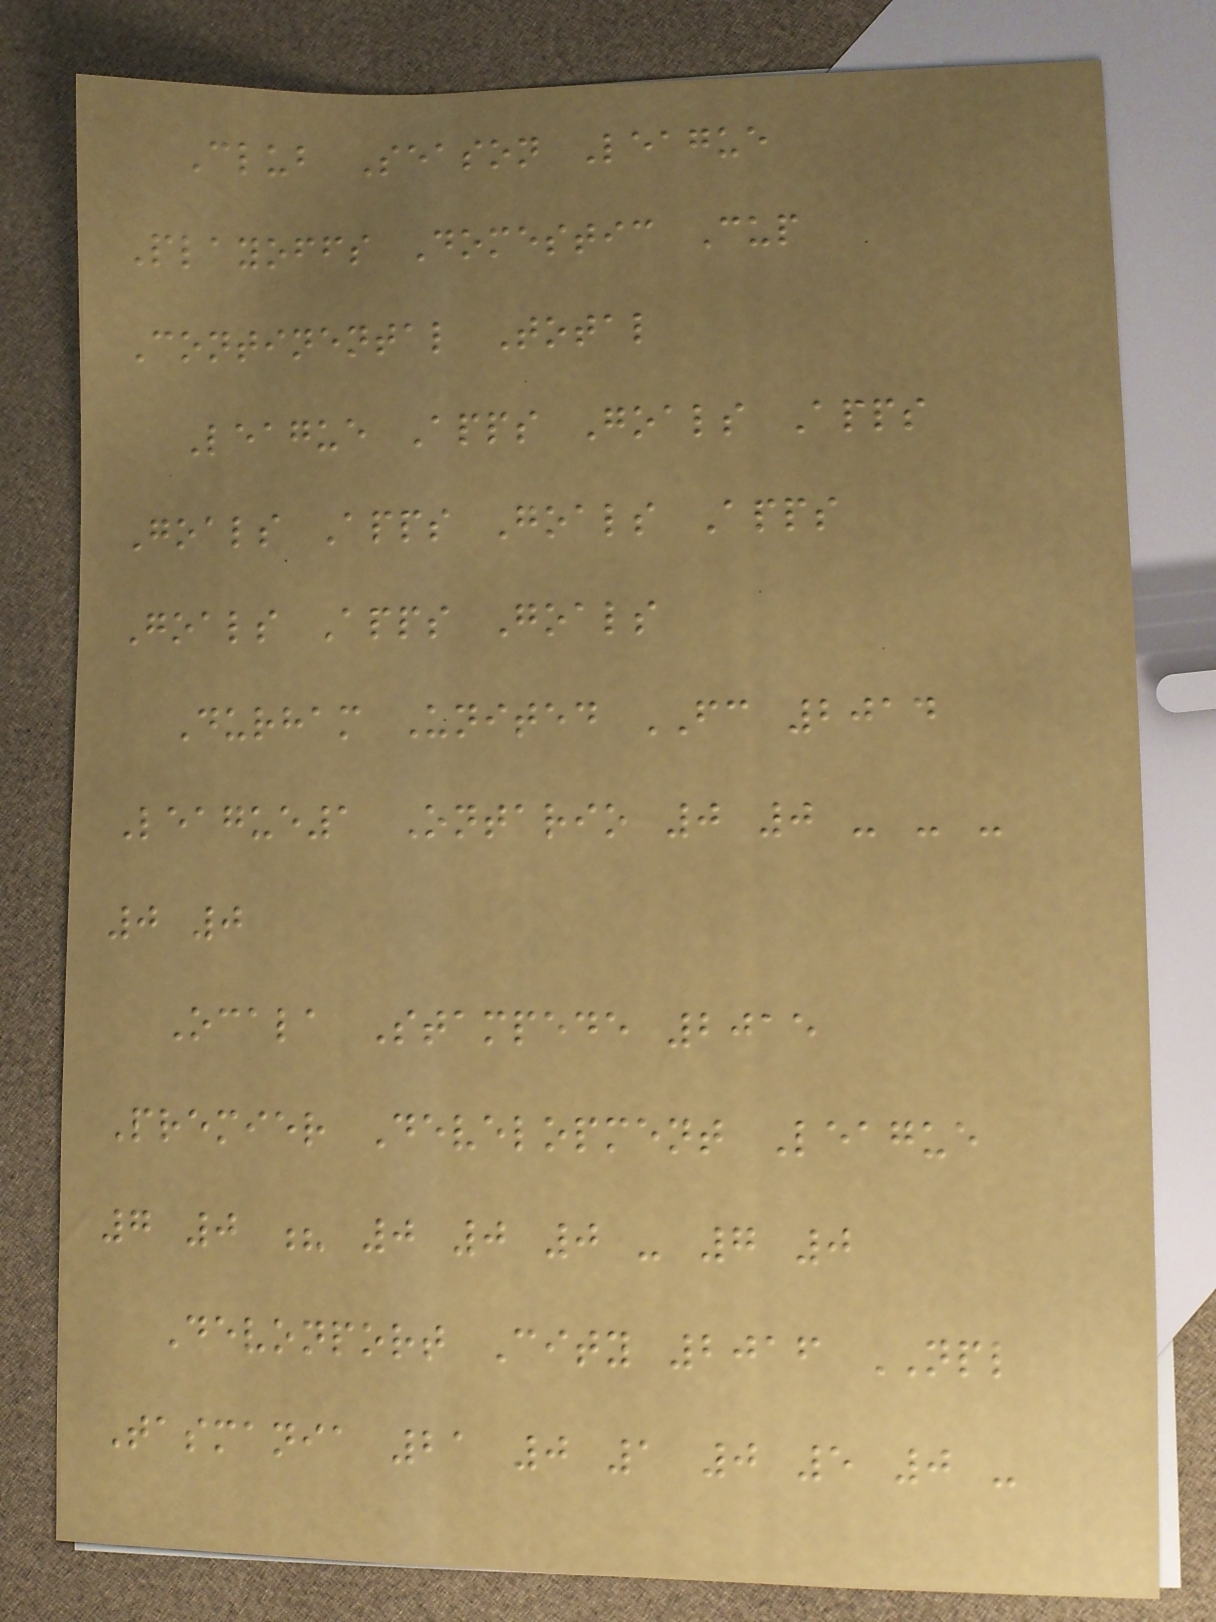Club Season League
Playoffs Domestic Cup
Continental Total
League Apps Goals Apps
Goals Apps Goals Apps
Goals Apps Goals
Durham United FC 2014
League1 Ontario 0 0 - - -
0 0
Ocala Stampede 2015
Premier Development League
7 0 ? 0 0 0 - 7 0
Devonport City 2016 NPL
Tasmania 21 0 1 0 5 0 -
